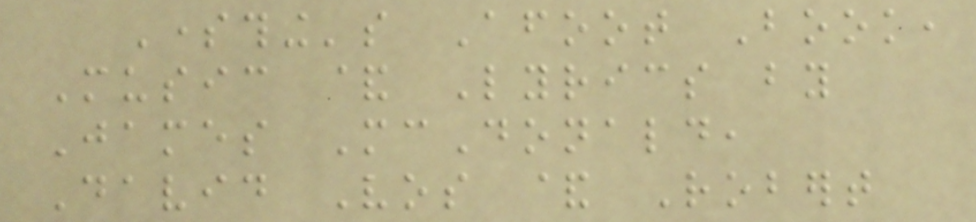Something's Afoot Book,
Music & Lyrics by
James McDonald,
David Vos & Robert
